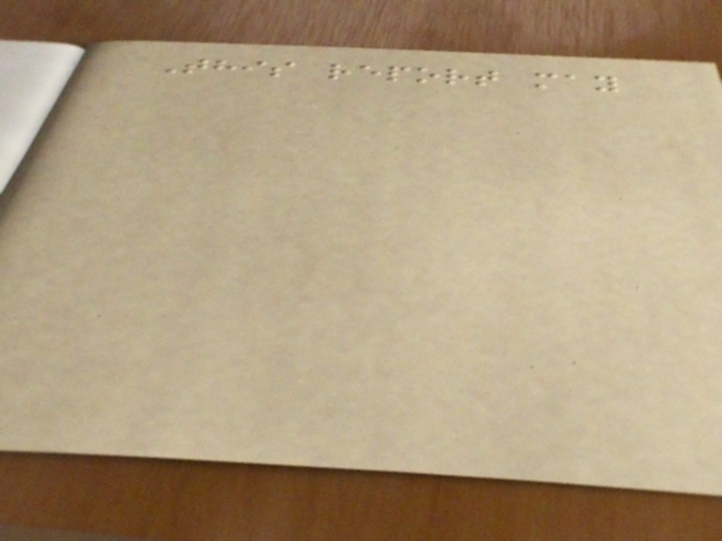This report may
